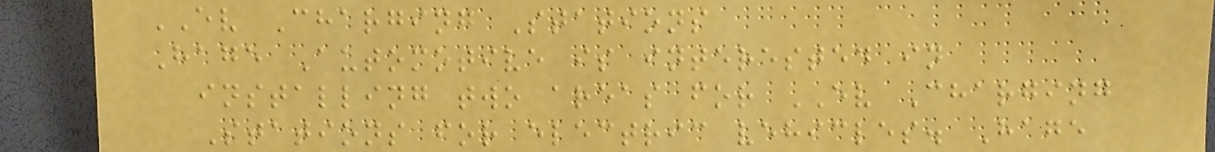EV Charging Stations
Hage Automotive is interested in
installing two areas for EV Charging
Stations for electric vehicles. Hage
